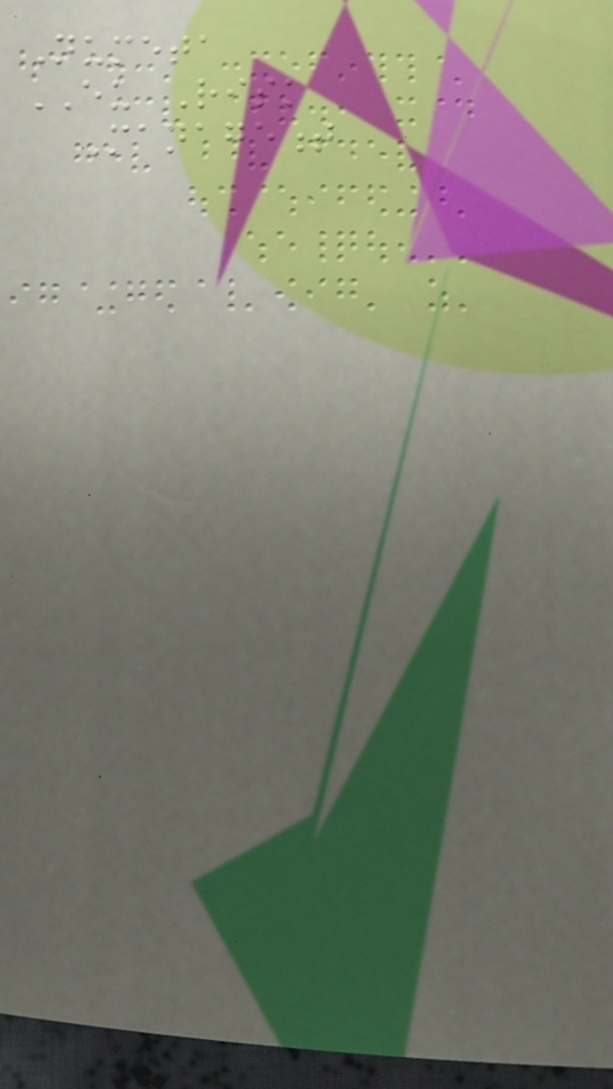Numeta
EU Risk
Management
